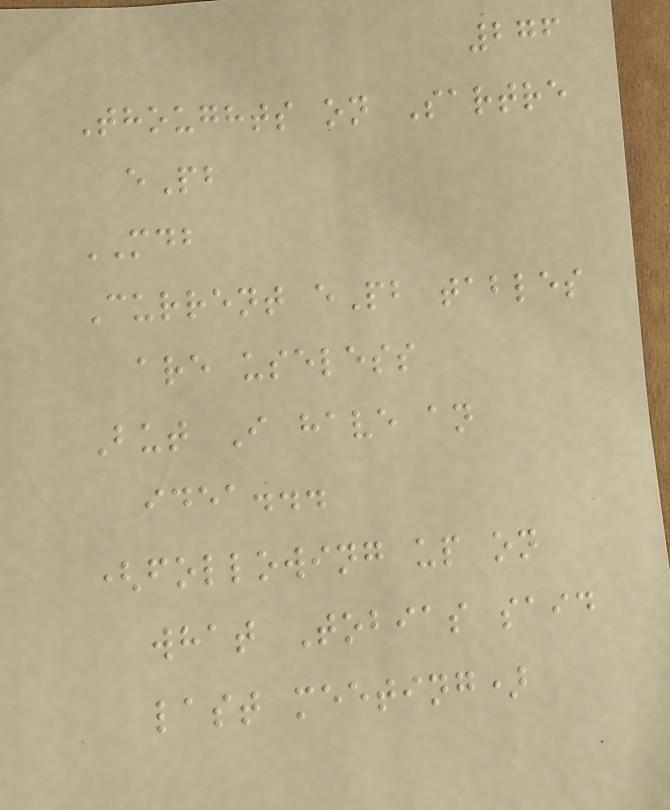276
Thoughts on Sartre
ePb
MDB
Current ePb tables
are useless
But I have an
idea...
(following up on
what Tobias said
last meeting)
